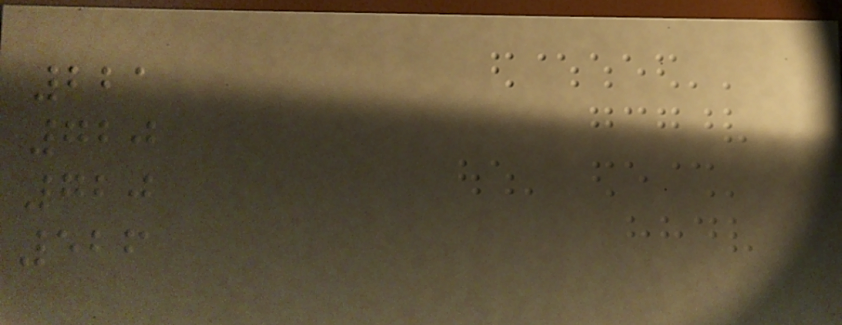221
720
720
526
